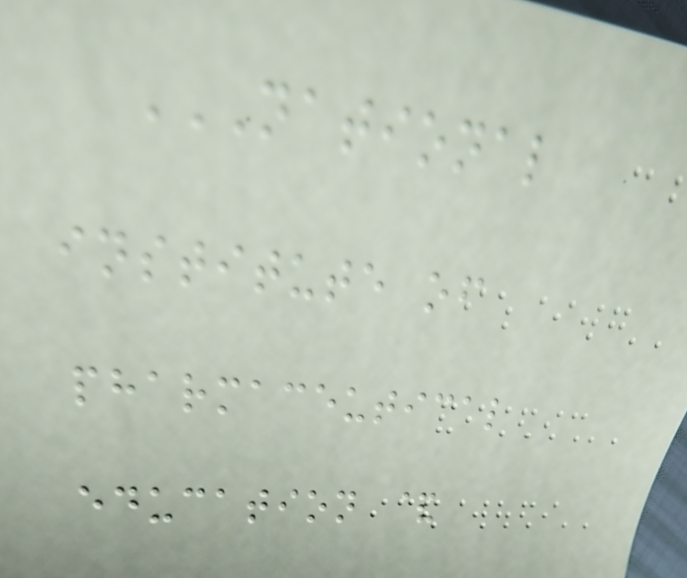NATIONAL
INSTITUTE OF
PHARMACEUTICAL
EDUCATION &
